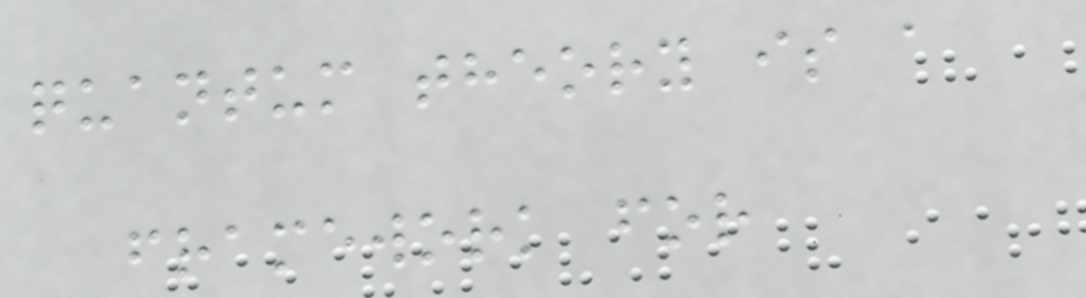quantum theory is a
framework for
